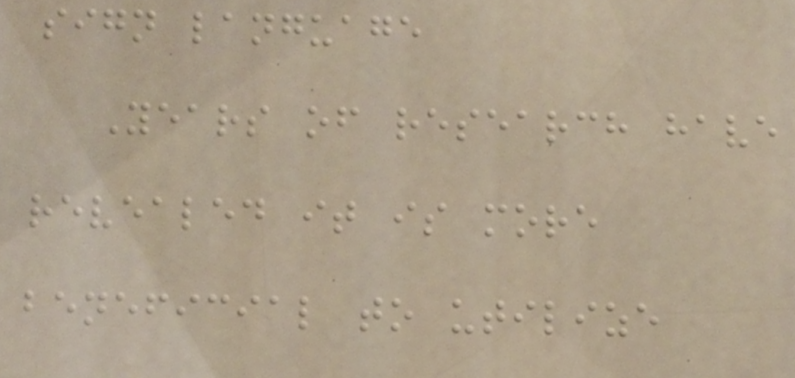sign language
Years of research have
revealed it is more
beneficial to utilize
